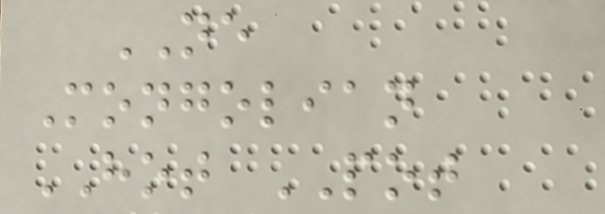NE
Mongolian
HOT POT
